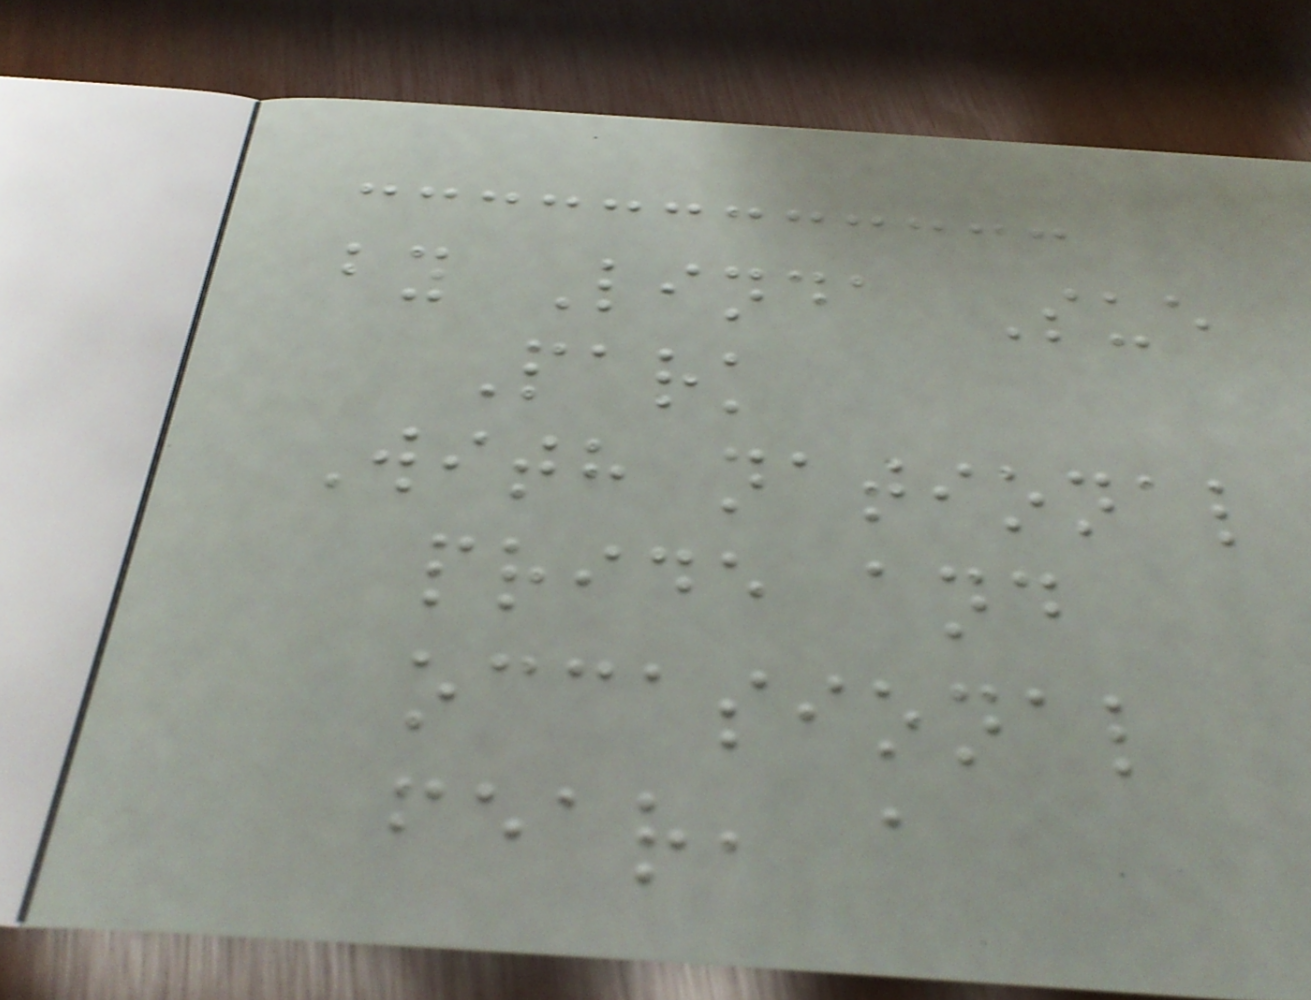by Linda Sue
Park
With national
pride and
occasional
fear, a
